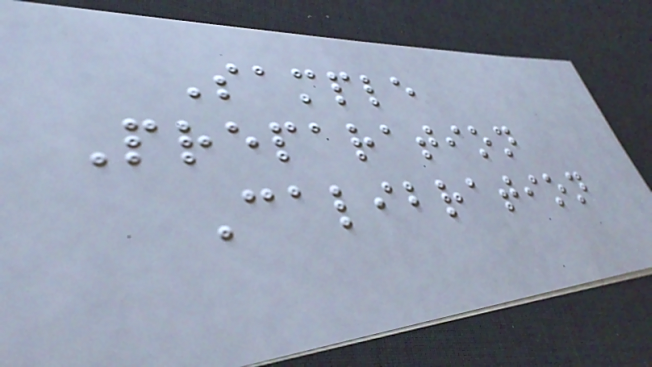Sample
Preparation
Calibration
